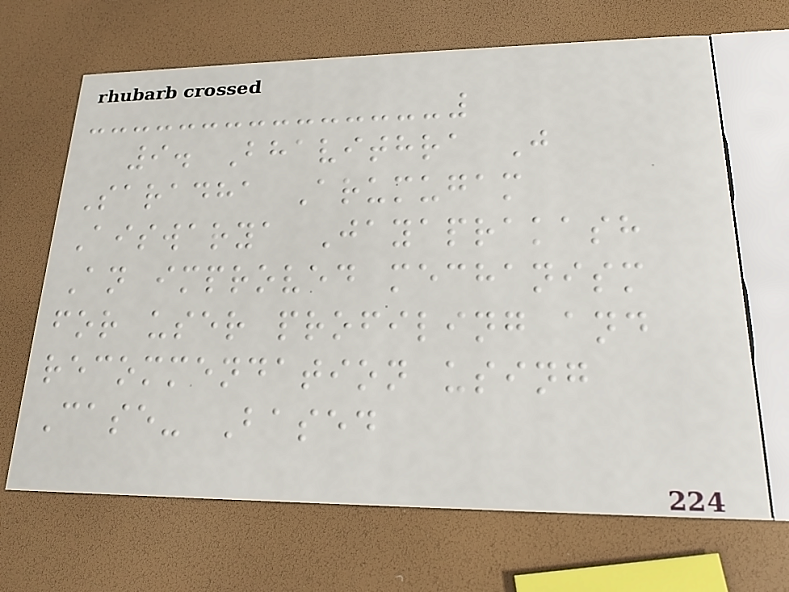9. Bhavithra J
Saradha Arumugam
Aiswarya Jayaprakash
An improved mechanism
for user profiling and
recommendation using
Case- Based
